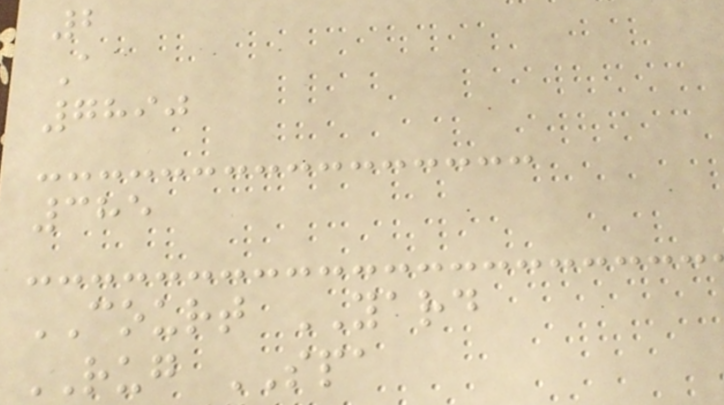2
A
7890
385
COURT YARD
RUG SPA
